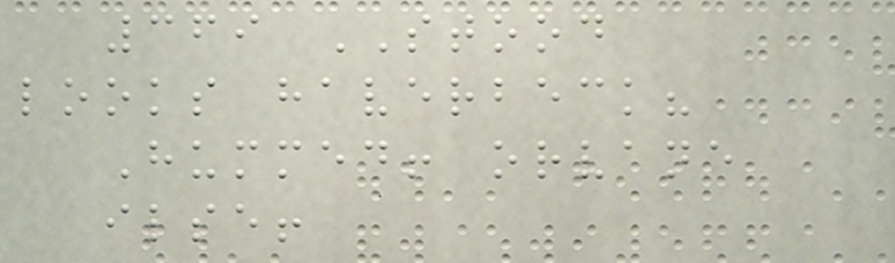369 STOOD
looks haverbeck?
Hummed! orvane
ilse!
